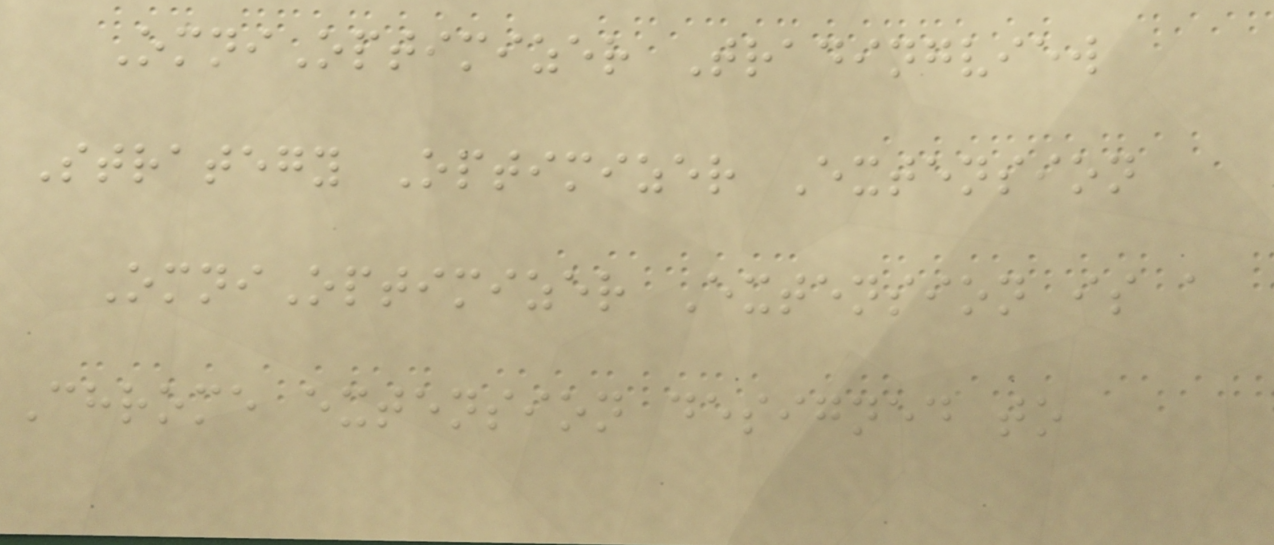OmniOptimizer Tradingview
Strategy Optimizer Extension
OmniOptimizer Extension is a
Chrome extension designed to
